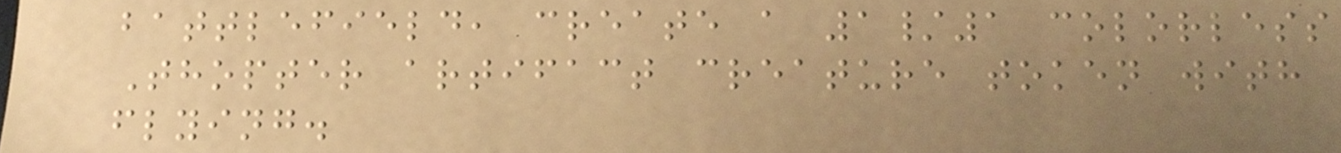battlefield, create a 1/1 colorless
Thopter artifact creature token with
flying.
